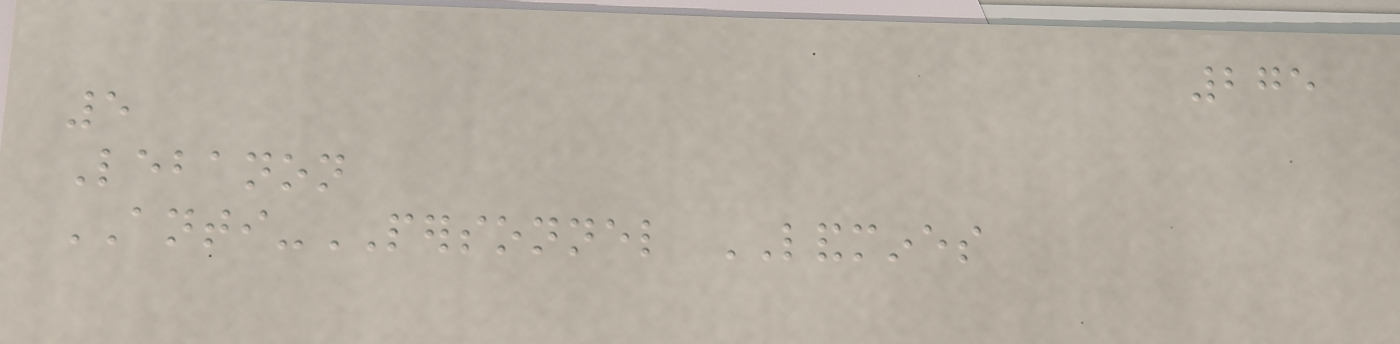275
5
Lebanon
ANTI-PERSONNEL LANDMINES
